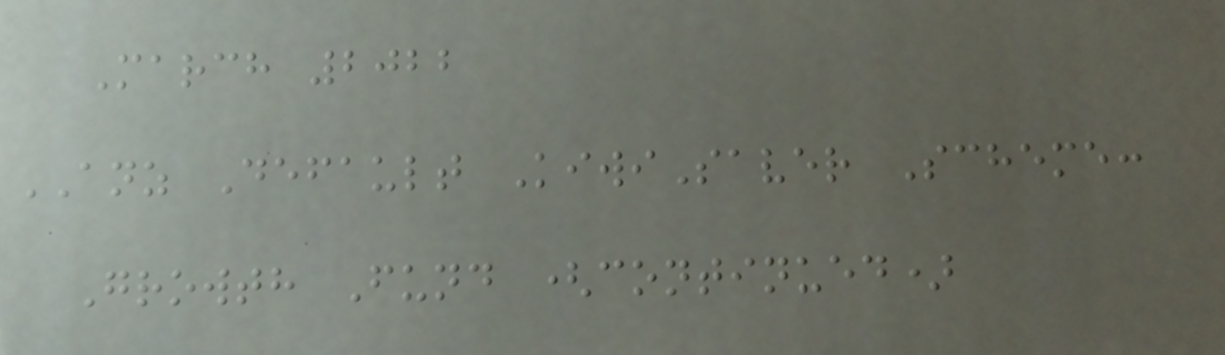March 2022
ANZ Default KiwiSaver Scheme:
Growth Fund (continued)
